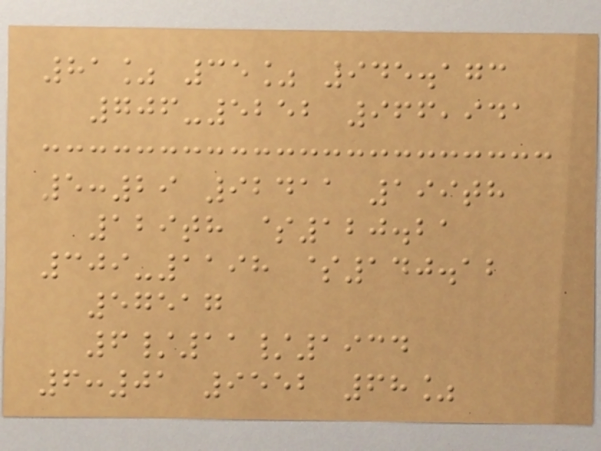81% 35% 945.173
706-5252 966,941
5:29 92411 199th
129th $120.21
309-1198 $140.12
57517
6/11/1934
6:01 9552 68%
